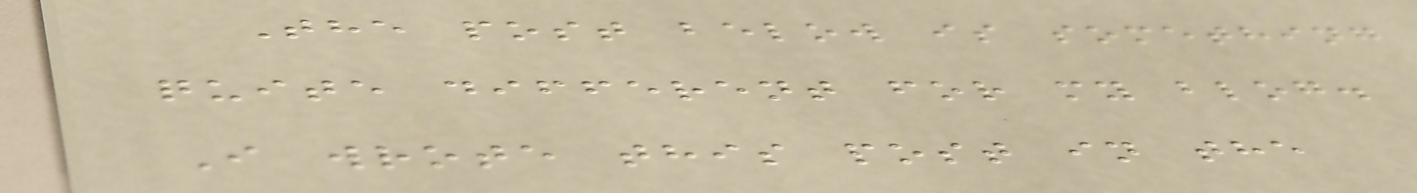The post below is something
quite different for my blog.
I wrote this post in the
